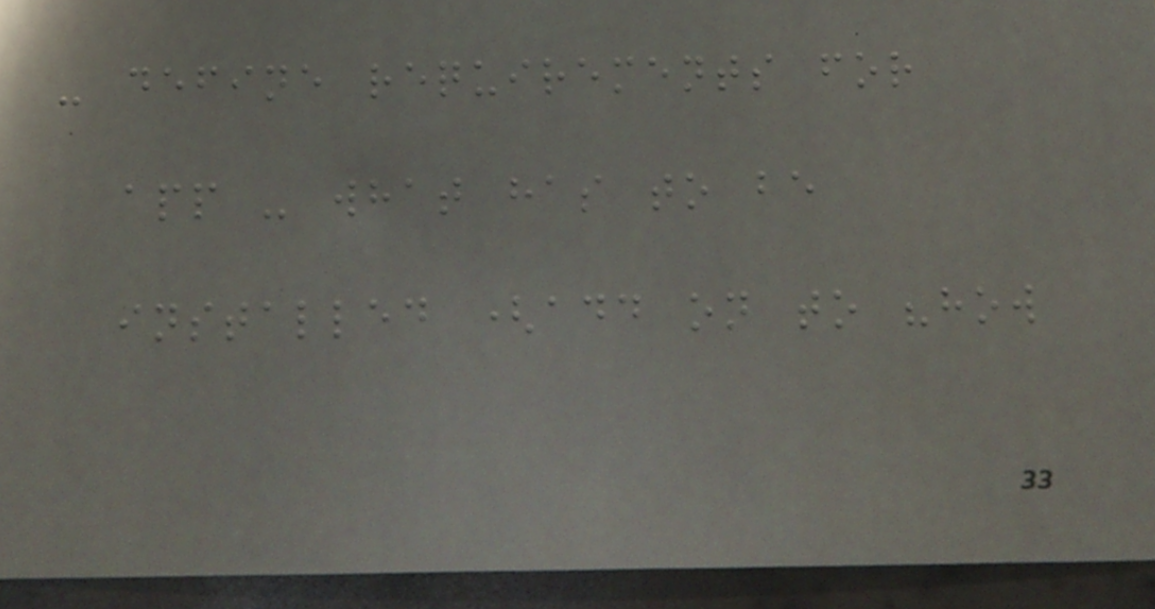- define requirements for
app - what has to be
installed (add on to "how
